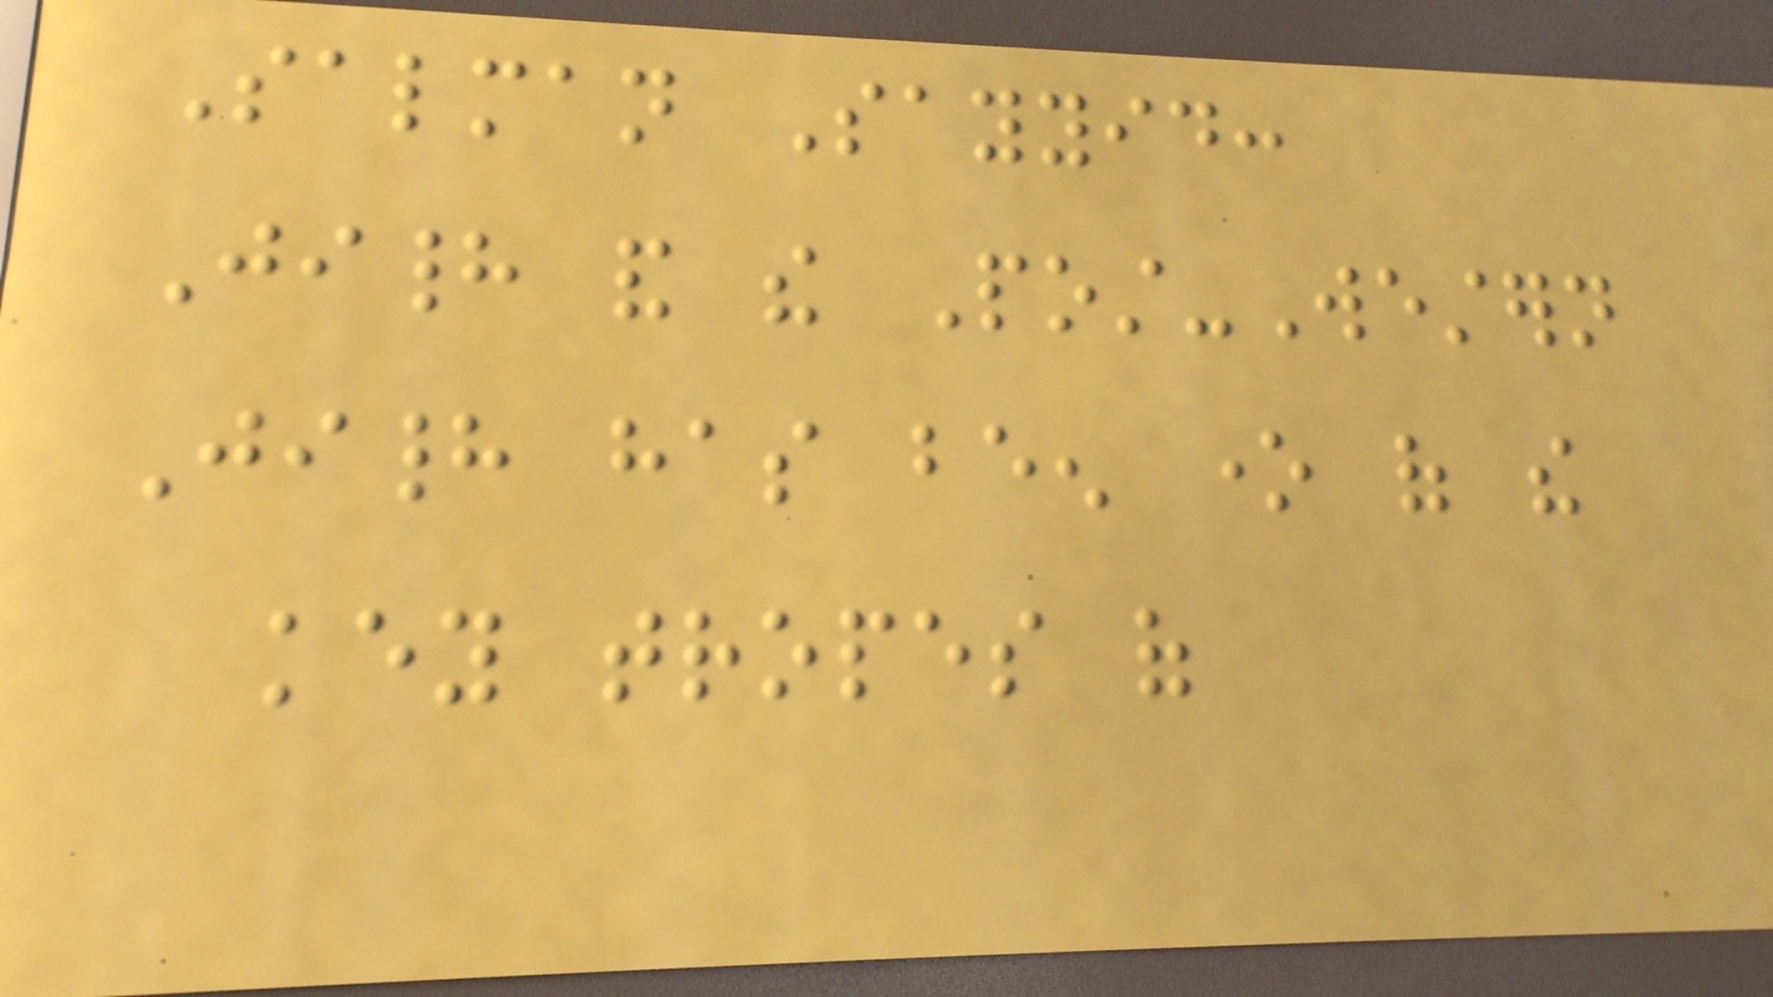Salman Sayyid:
Jihad and the Post-Western
Jihad has been one of the
key tropes of
